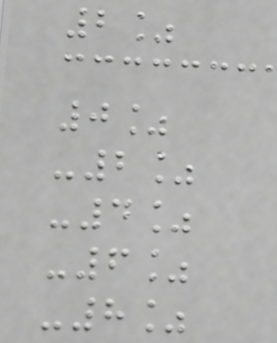2%
0%
-2%
-4%
-6%
-8%
